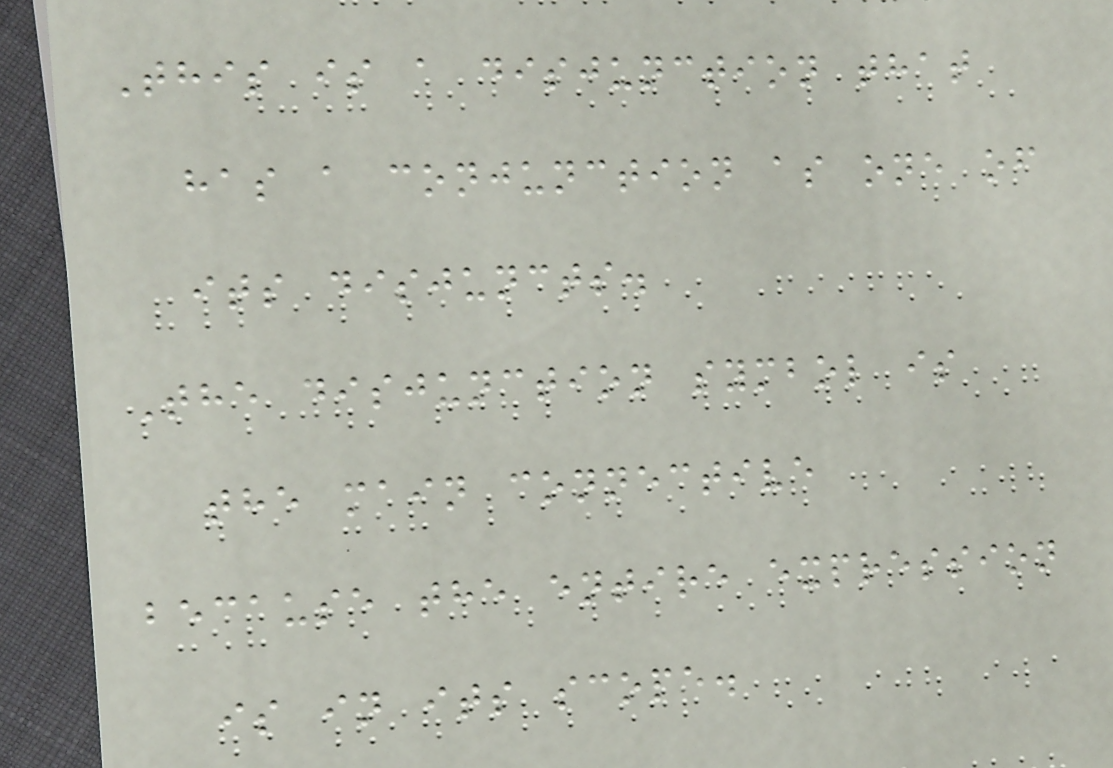This is a disjunction that
has a conjunction as one of
its disjuncts.
The disjunction symbol is
the main connective
because the entire expression
is in its scope.
